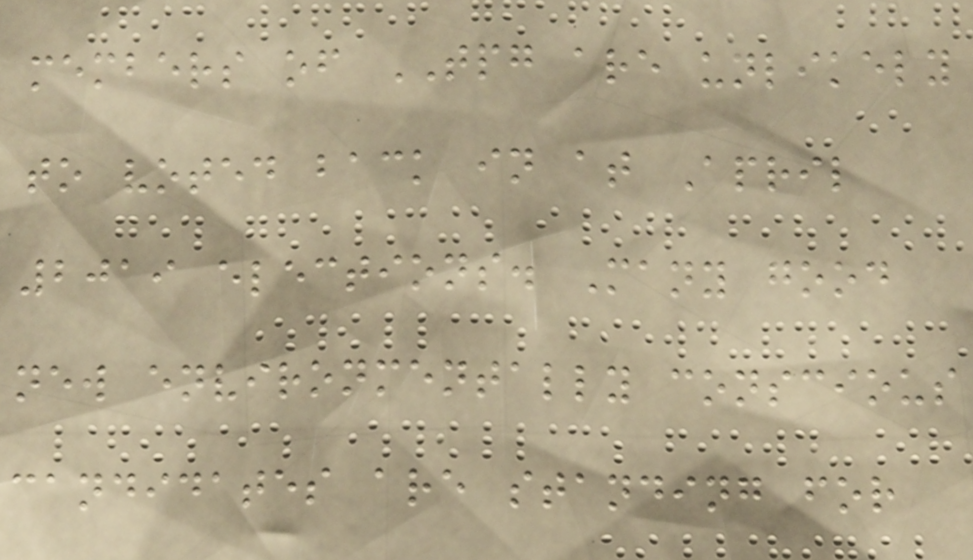members of TPG are unlikely
to voted back in at April
2019 elections. Many good
new environmentally conscious
candidates are standing for
